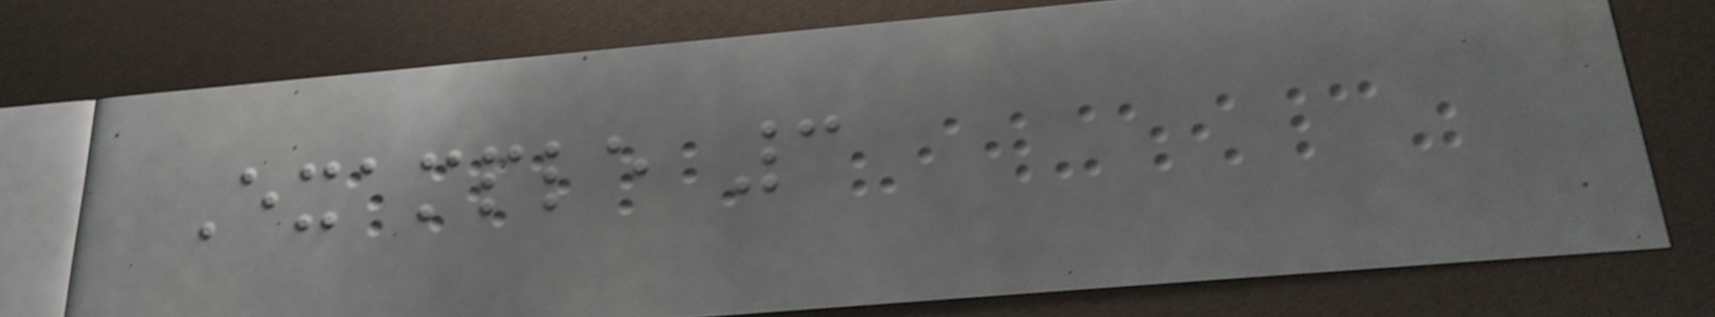Example 3
